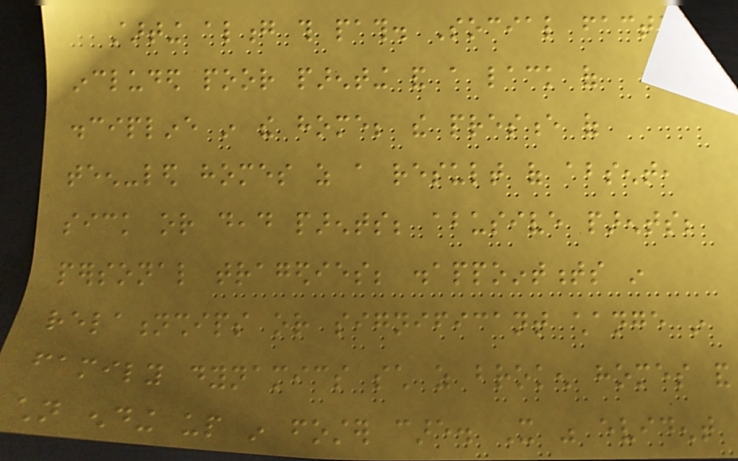starting along this path. Social factors
included poor parenting and a lack of
discipline in the home; the presence of
teen-led homes as a result of absent,
sick or dead parents; abusive parents;
personal tragedies; disappointments in
relationships or significant change in
family dynamics such as broken homes and
children ending up in foster care. It was evident
